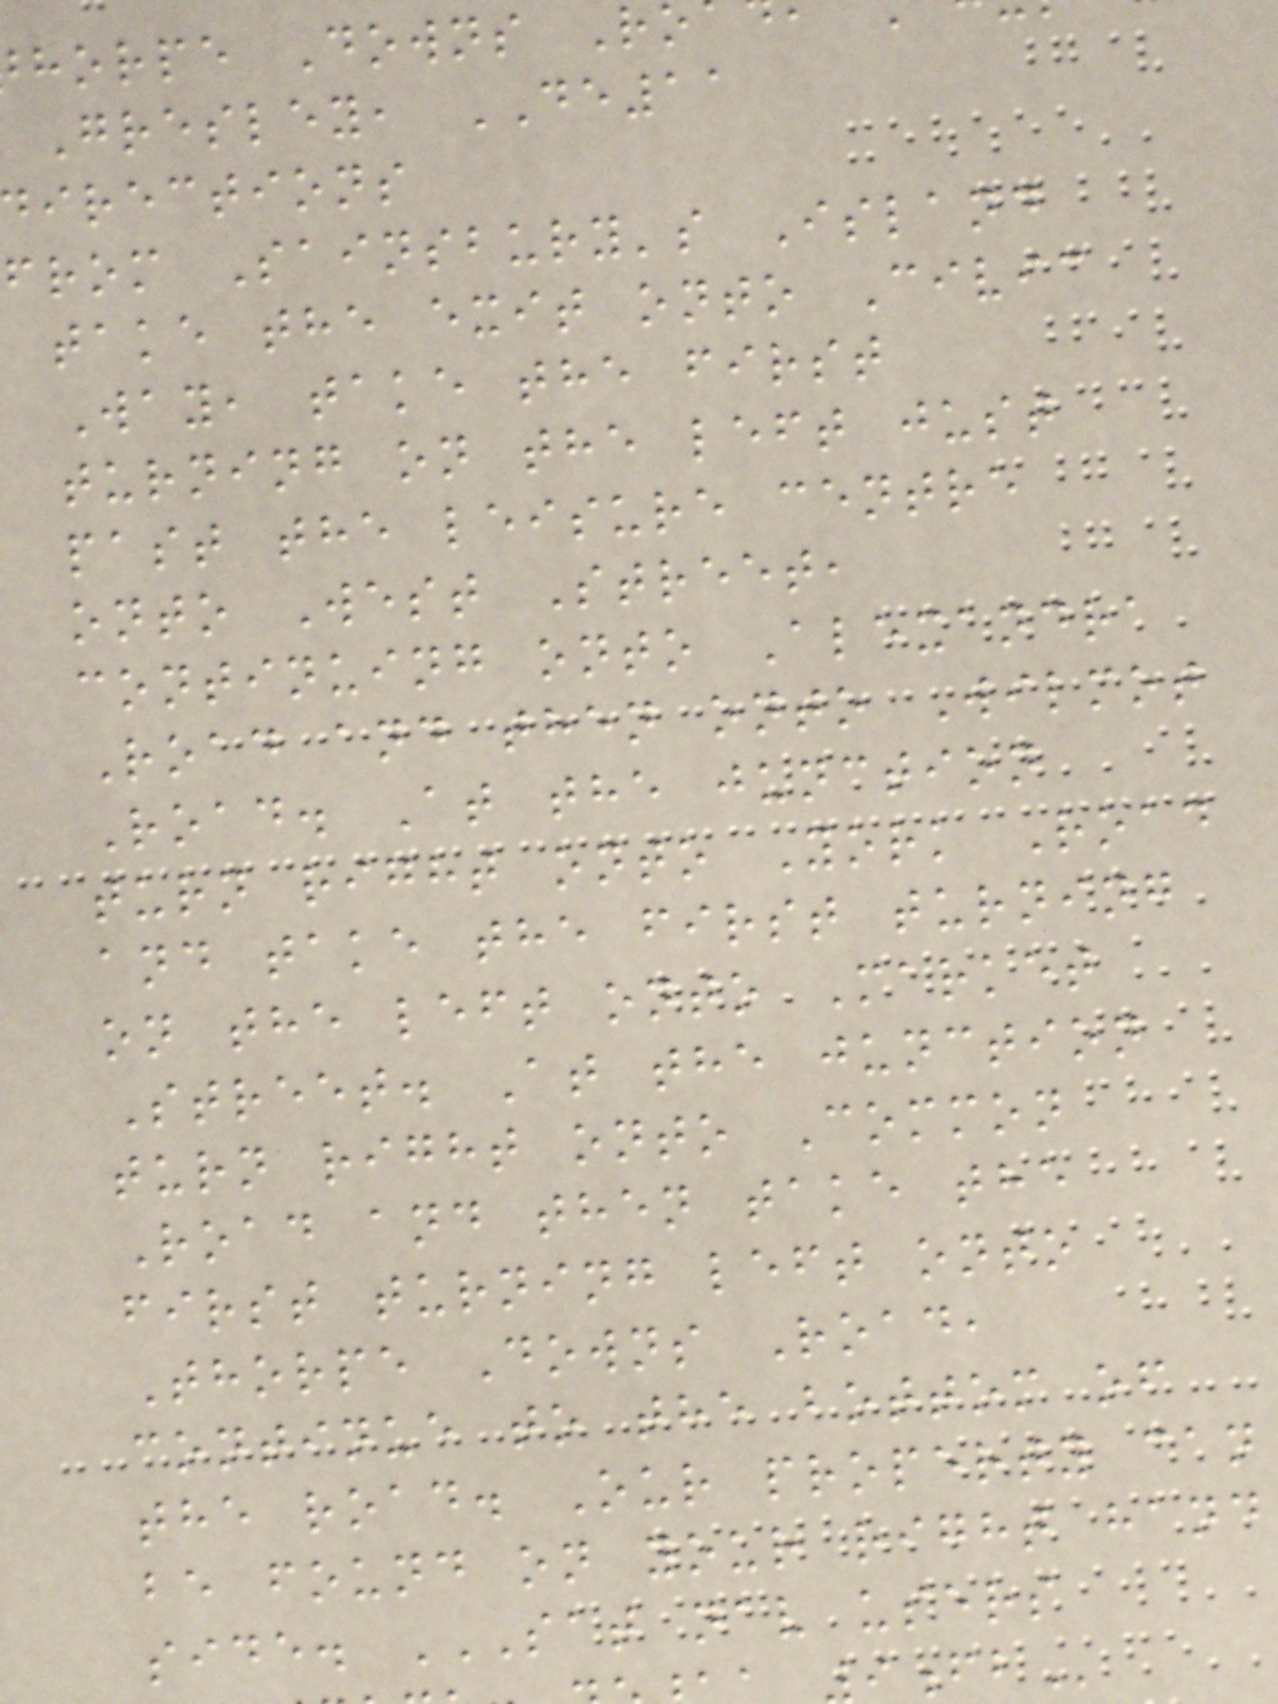horpe Downs Ro
Gresley, DE11
irections
from Sainsbury's Island
take the exit onto Civic
Way, take the first
turning on the left just
past the leisure centre
onto West Street,
continuing onto Alexandra
Road and then onto Wilmot
Road. At the junction
turn right onto York Road
and take the first turning
on the left onto Market
Street. At the junction
turn right onto Common
Road and then take the
first turning left onto
Thorpe Downs Road,
continue to the bottom of
the road. Our property can
be found on your right hand
side. SAT NAV USERS
